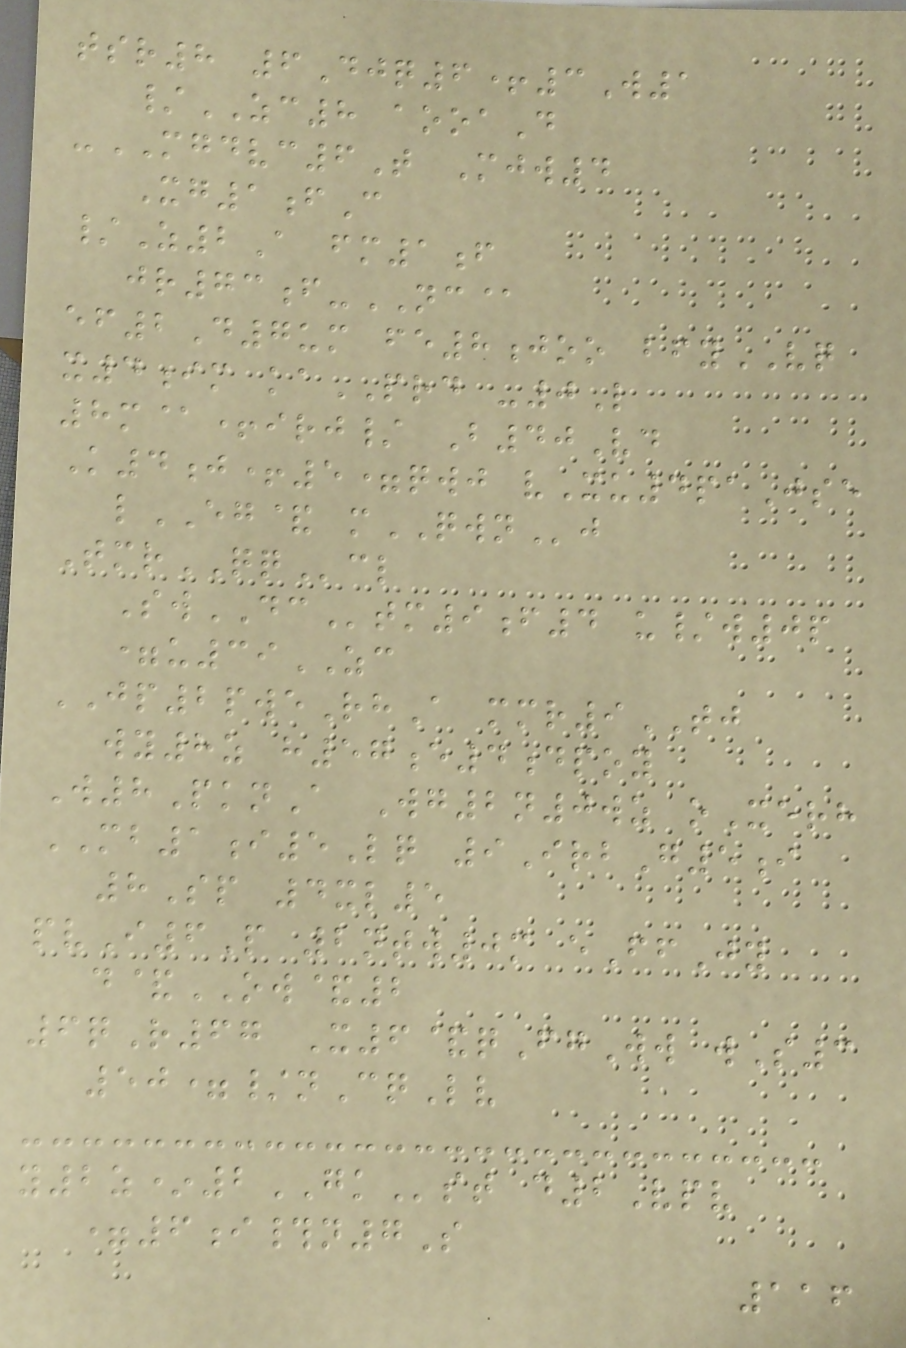tsr8 6Djq6+3W1
/ZC8 aooaD
-MGDVC6T Mjw4
Xg1fC
/Z2A fm1f
jr73f-NC@
ef2D7um fe8joo bfyVQ
x4im kaPRD -0L
8m@+irj/ B40Vd
K4j+5=qwj vXu4paJse
lEG& mQWNj
TmrQQcl
SwDCtm9f4 u/w0p
=u39ZC
JP2pweRhA mmr9TJ
wy8z h57e4dpoy
W8PknA Wg2n0wz oXerh
MB1i5Lq 9IrbG5i
8Sp 4xl5
pvI6P 2ntw0m eFfJy
d&OW&2
6qR67 X6&qFgWw wS3
50=/nCqLv
y2z*2GKst d2Vpv
=6i#n7S
116
